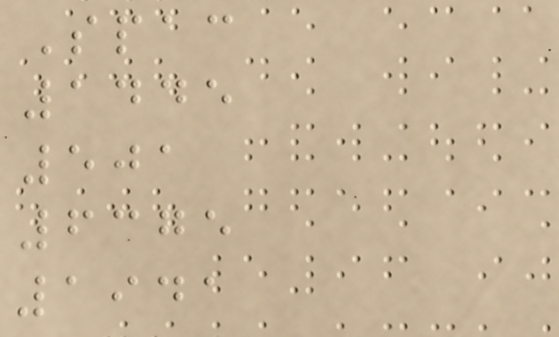Spac
1445
501
6375
1941
